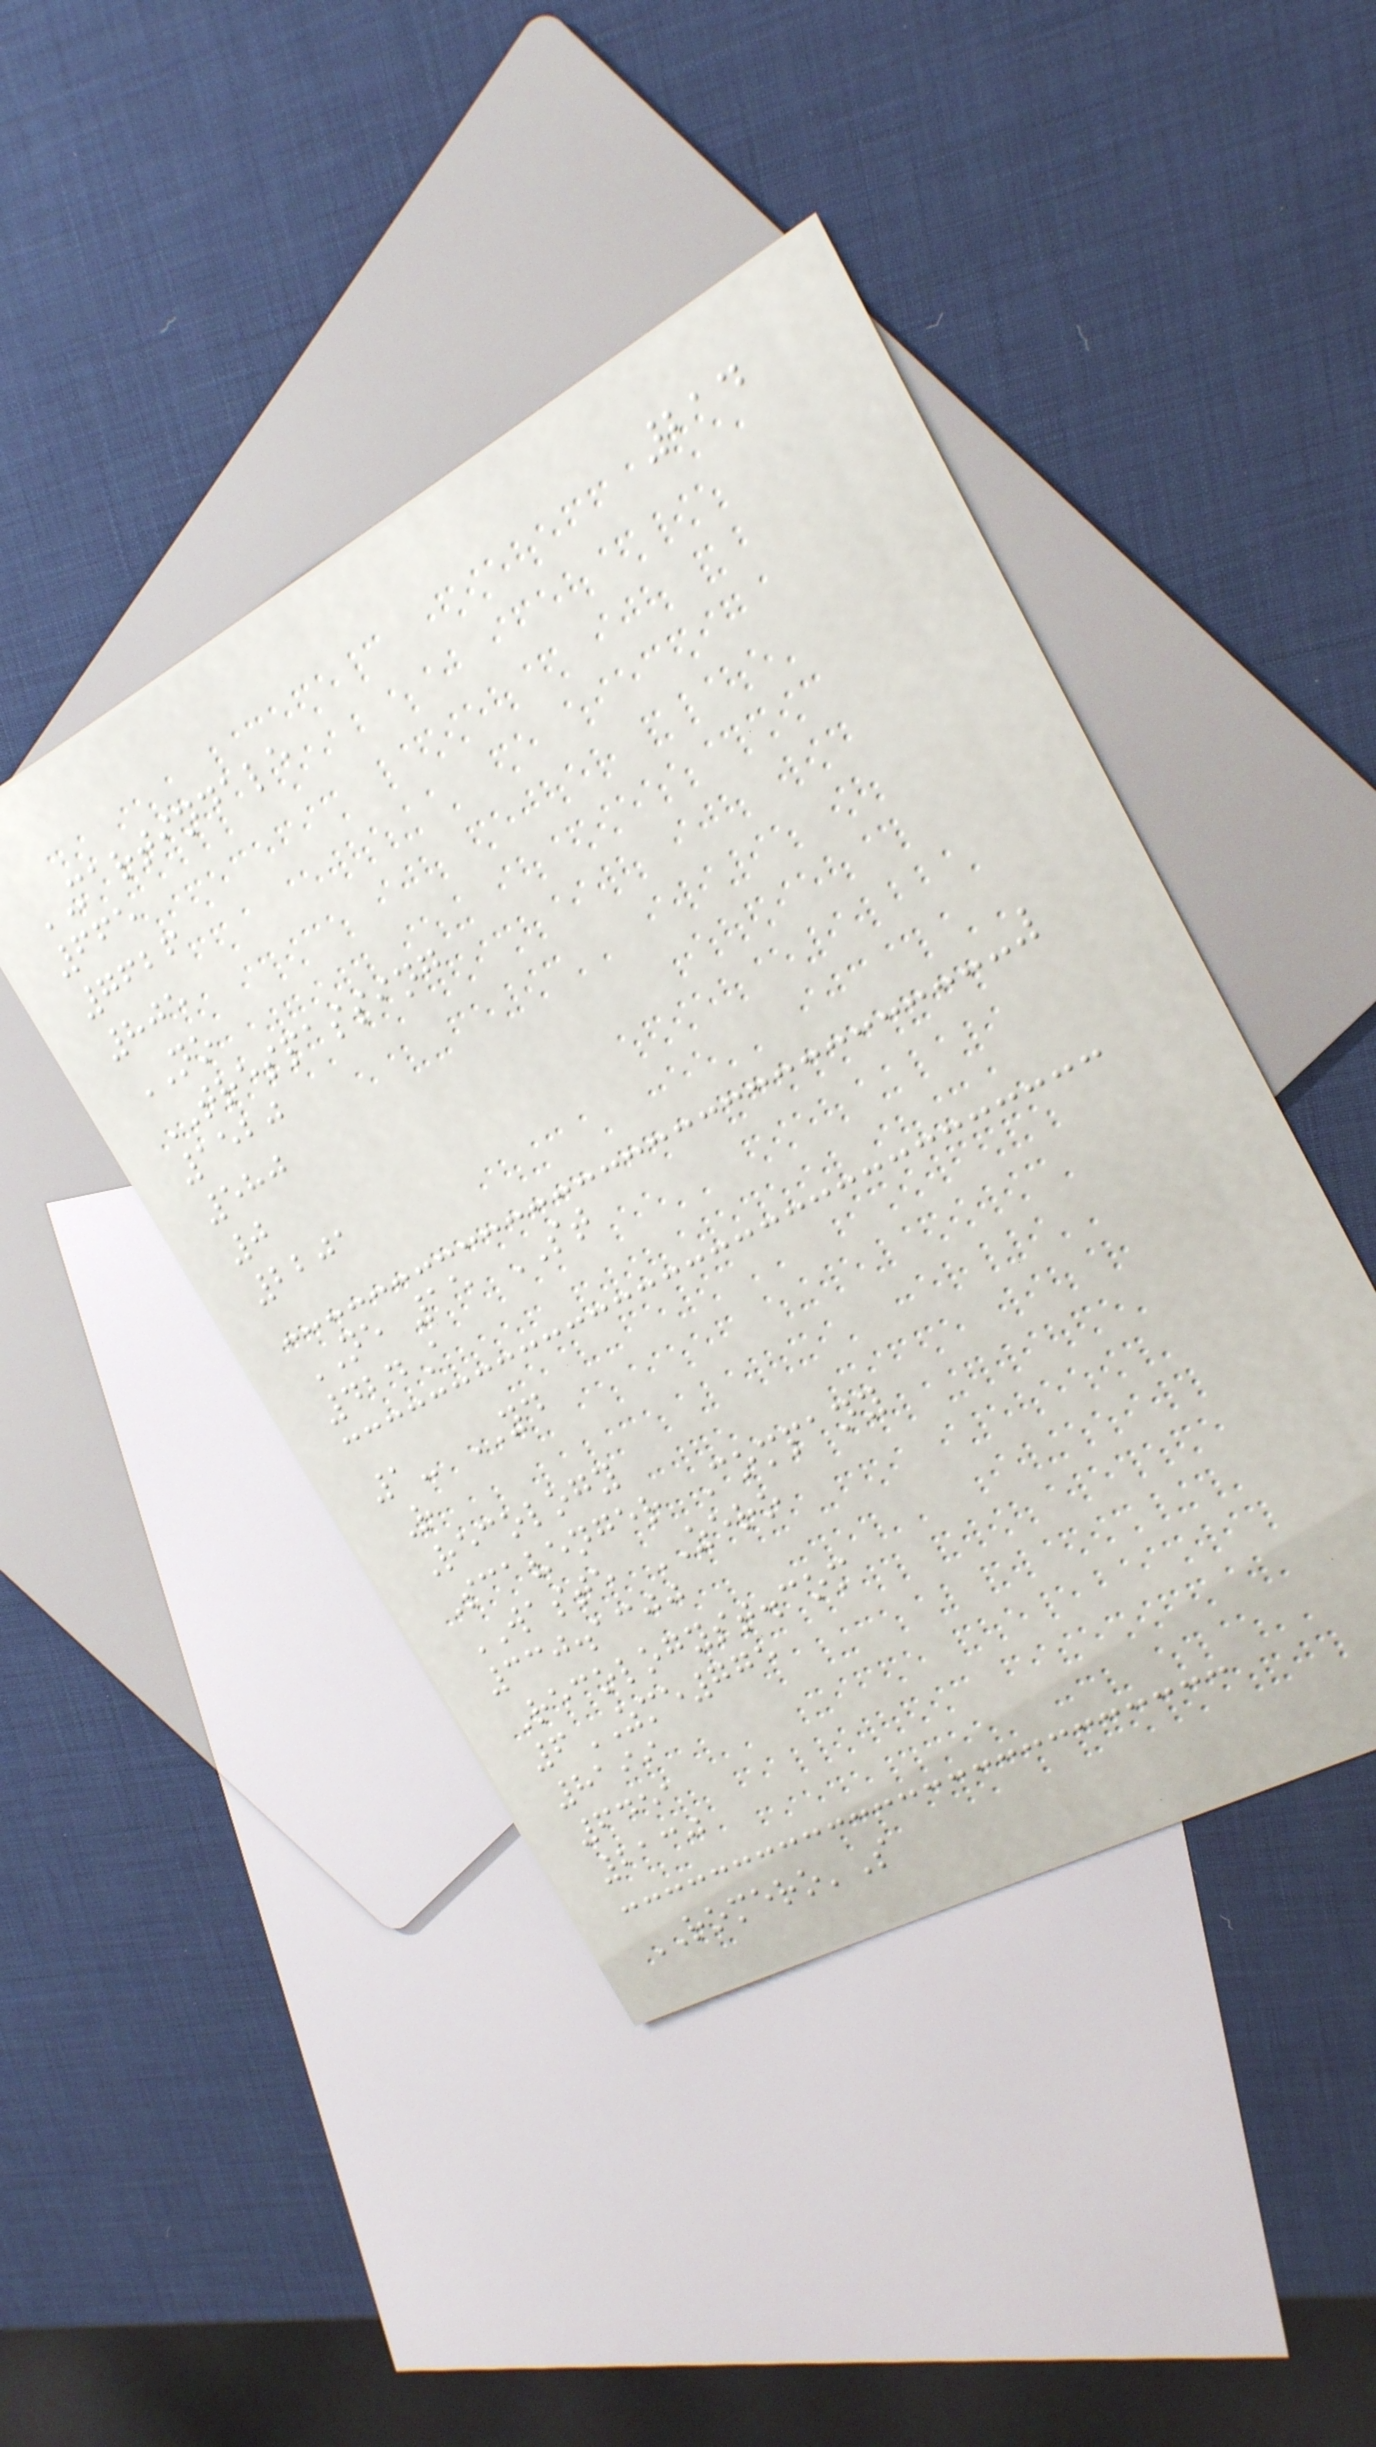214
MARTINDALE
665
7626
805
NO
TRESPASSING
1520
580
0
2201
NE 15 ST
424A
1- YD
R
Recology
Scavenger Company
WASTE ZERO
330.1300
Recologyst.com
6ZME775
8199
6451
2130
ROMERO'S
